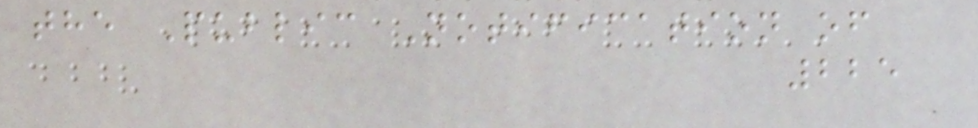the Public Notification of
225
